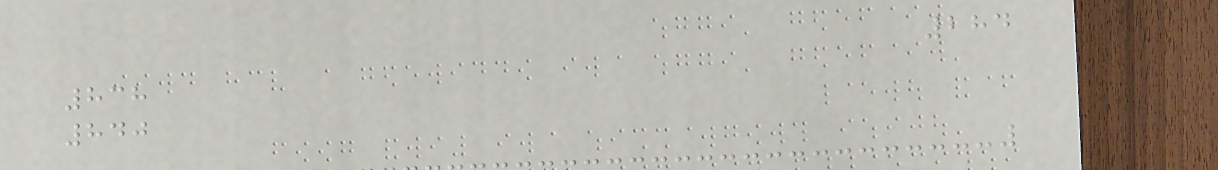284
838
840
